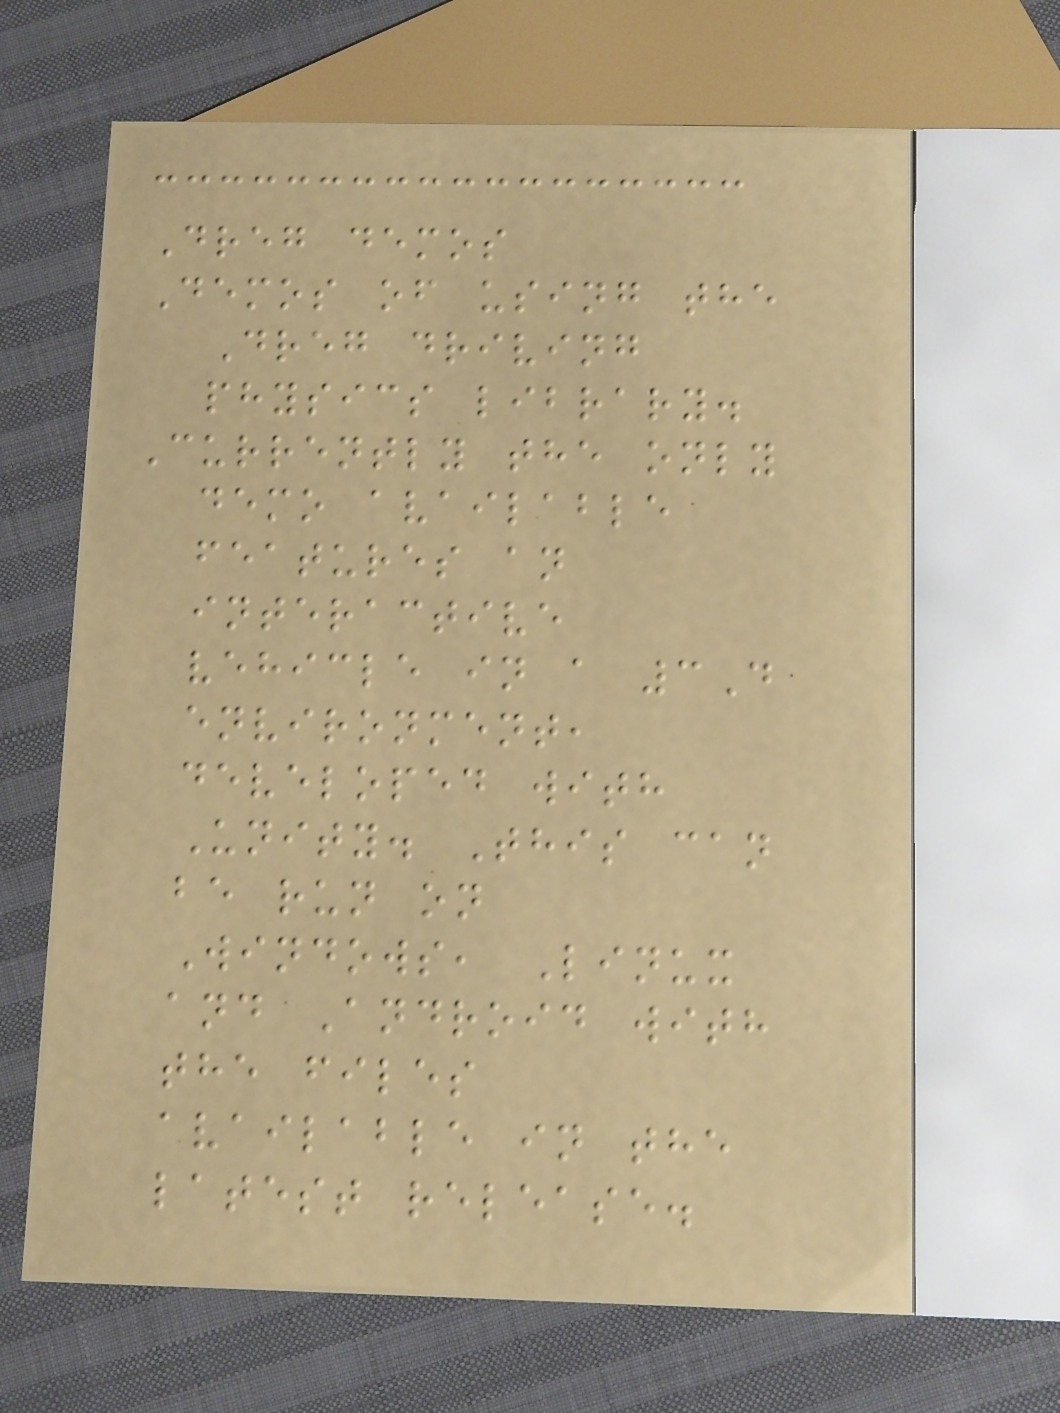Dreg demos
Demos of using the
Dreg driving
physics library.
Currently the only
demo available
features an
interactive
vehicle in a 3D
environment,
developed with
Unity. This can
be run on
Windows, Linux
and Android with
the files
available in the
latest release.
